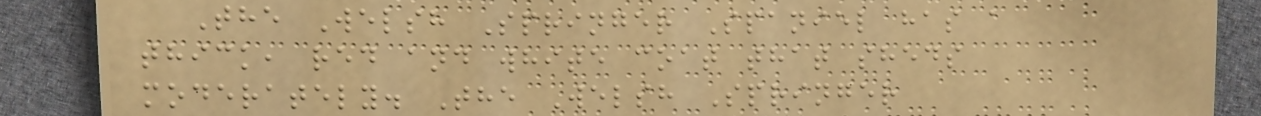The Welsh Springer Spaniel has a
thick, red and white coat that sheds
moderately. The Welsh Springer
